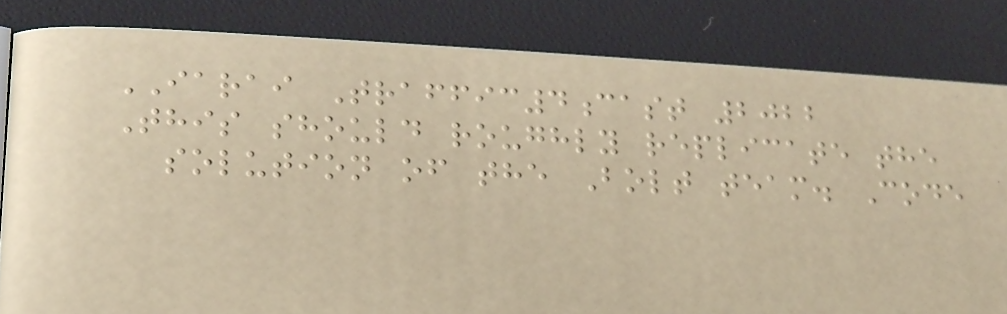IARAI Traffic4cast 2022
This should roughly replicate the
solution of the Bolt team. Code
